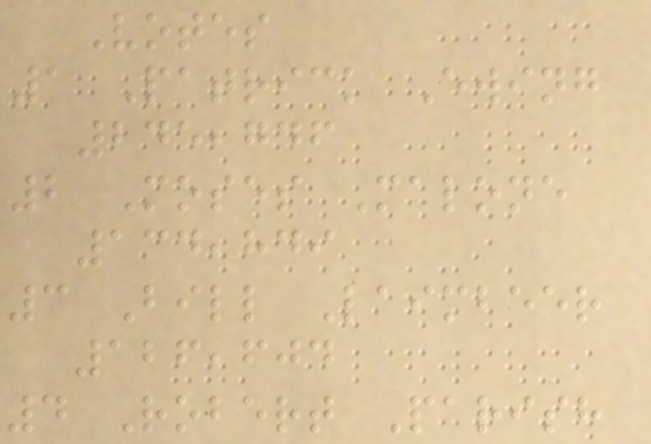Votes
1 Patrick Ewing
245,746
2 Moses Malone
134,849
3 Bill Laimbeer
126,604
4 Robert Parish
